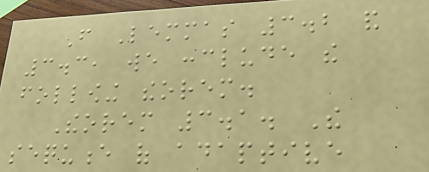From Lemmas 3.2 and
3.3, we conclude the
following theorem.
Theorem 3.1. The
sequence of adaptive
